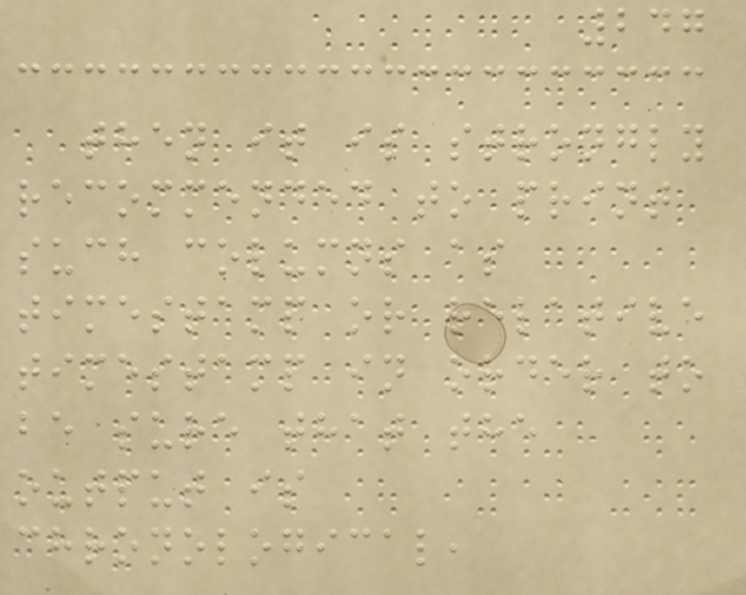247
then it is strongly
recommended to print
such columns as
timestamp or relative
timestamp in order to
be sure that the
output is
chronological,
